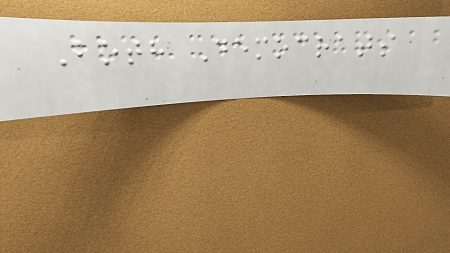Both Democrats
